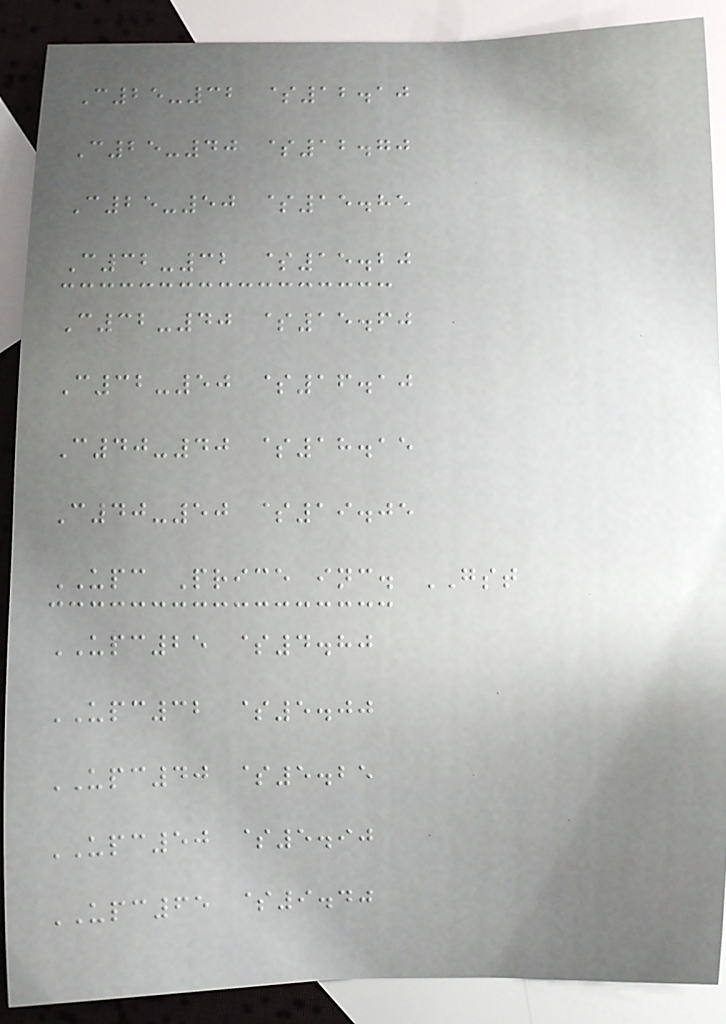C25-32 $12.10
C25-40 $12.70
C25-50 $15.85
C32-32 $15.20
C32-40 $15.60
C32-50 $16.10
C40-40 $18.15
C40-50 $19.05
UPC Price inc. GST
UPC25 $4.80
UPC32 $5.00
UPC40 $5.25
UPC50 $5.90
UPC65 $9.40
